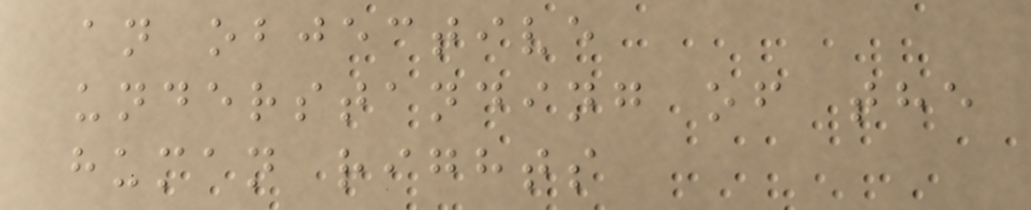an objective
understanding of the
human rights
